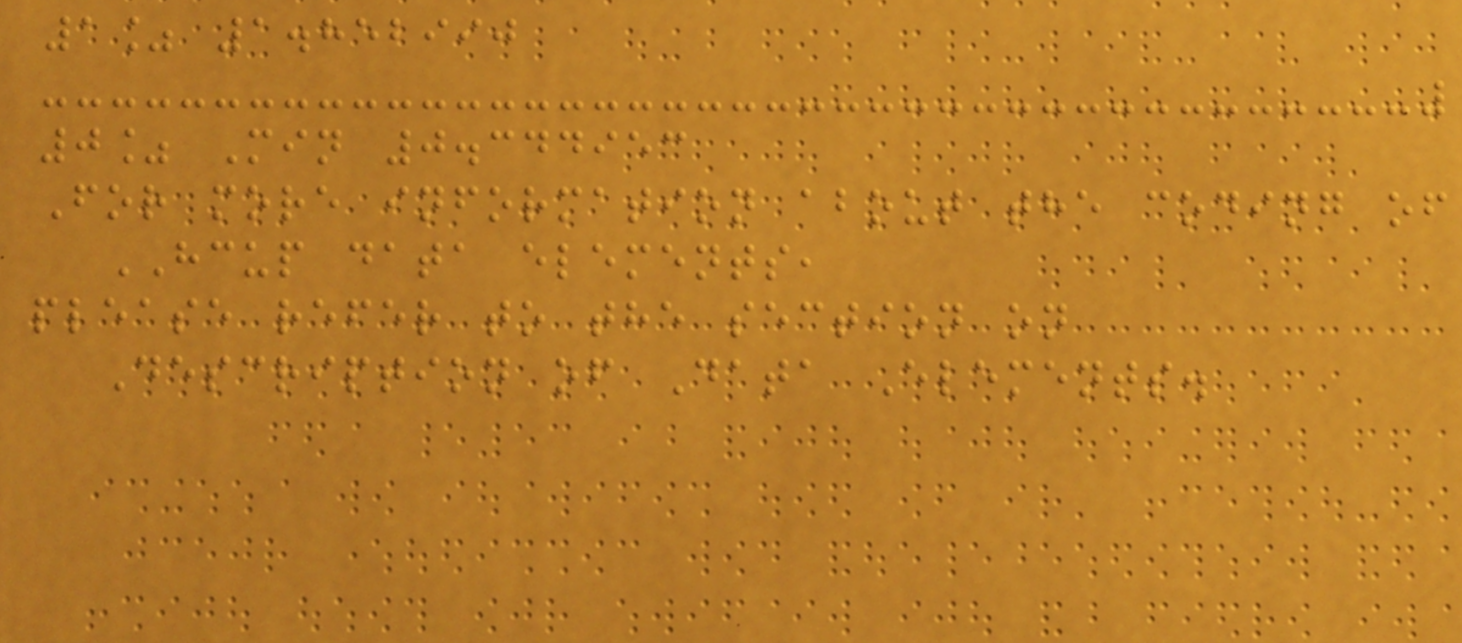1% 1.852990
0% Min 0.344953
For more information about the coding of
HCUP data elements,
please refer to the section on
Description of Data Elements.
